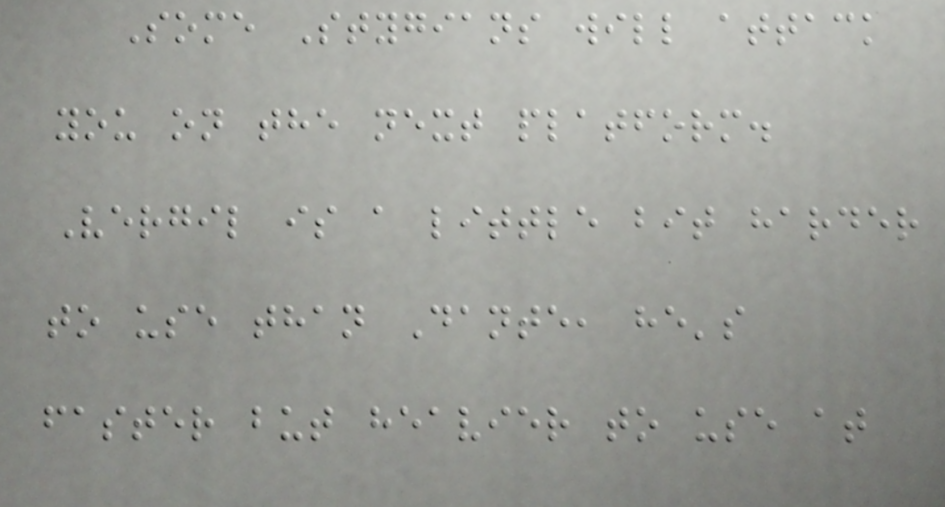Some Stygians will attack
you on the next platform.
Vergil is a little bit harder
to use than Dante, he's
faster but heavier to use at
